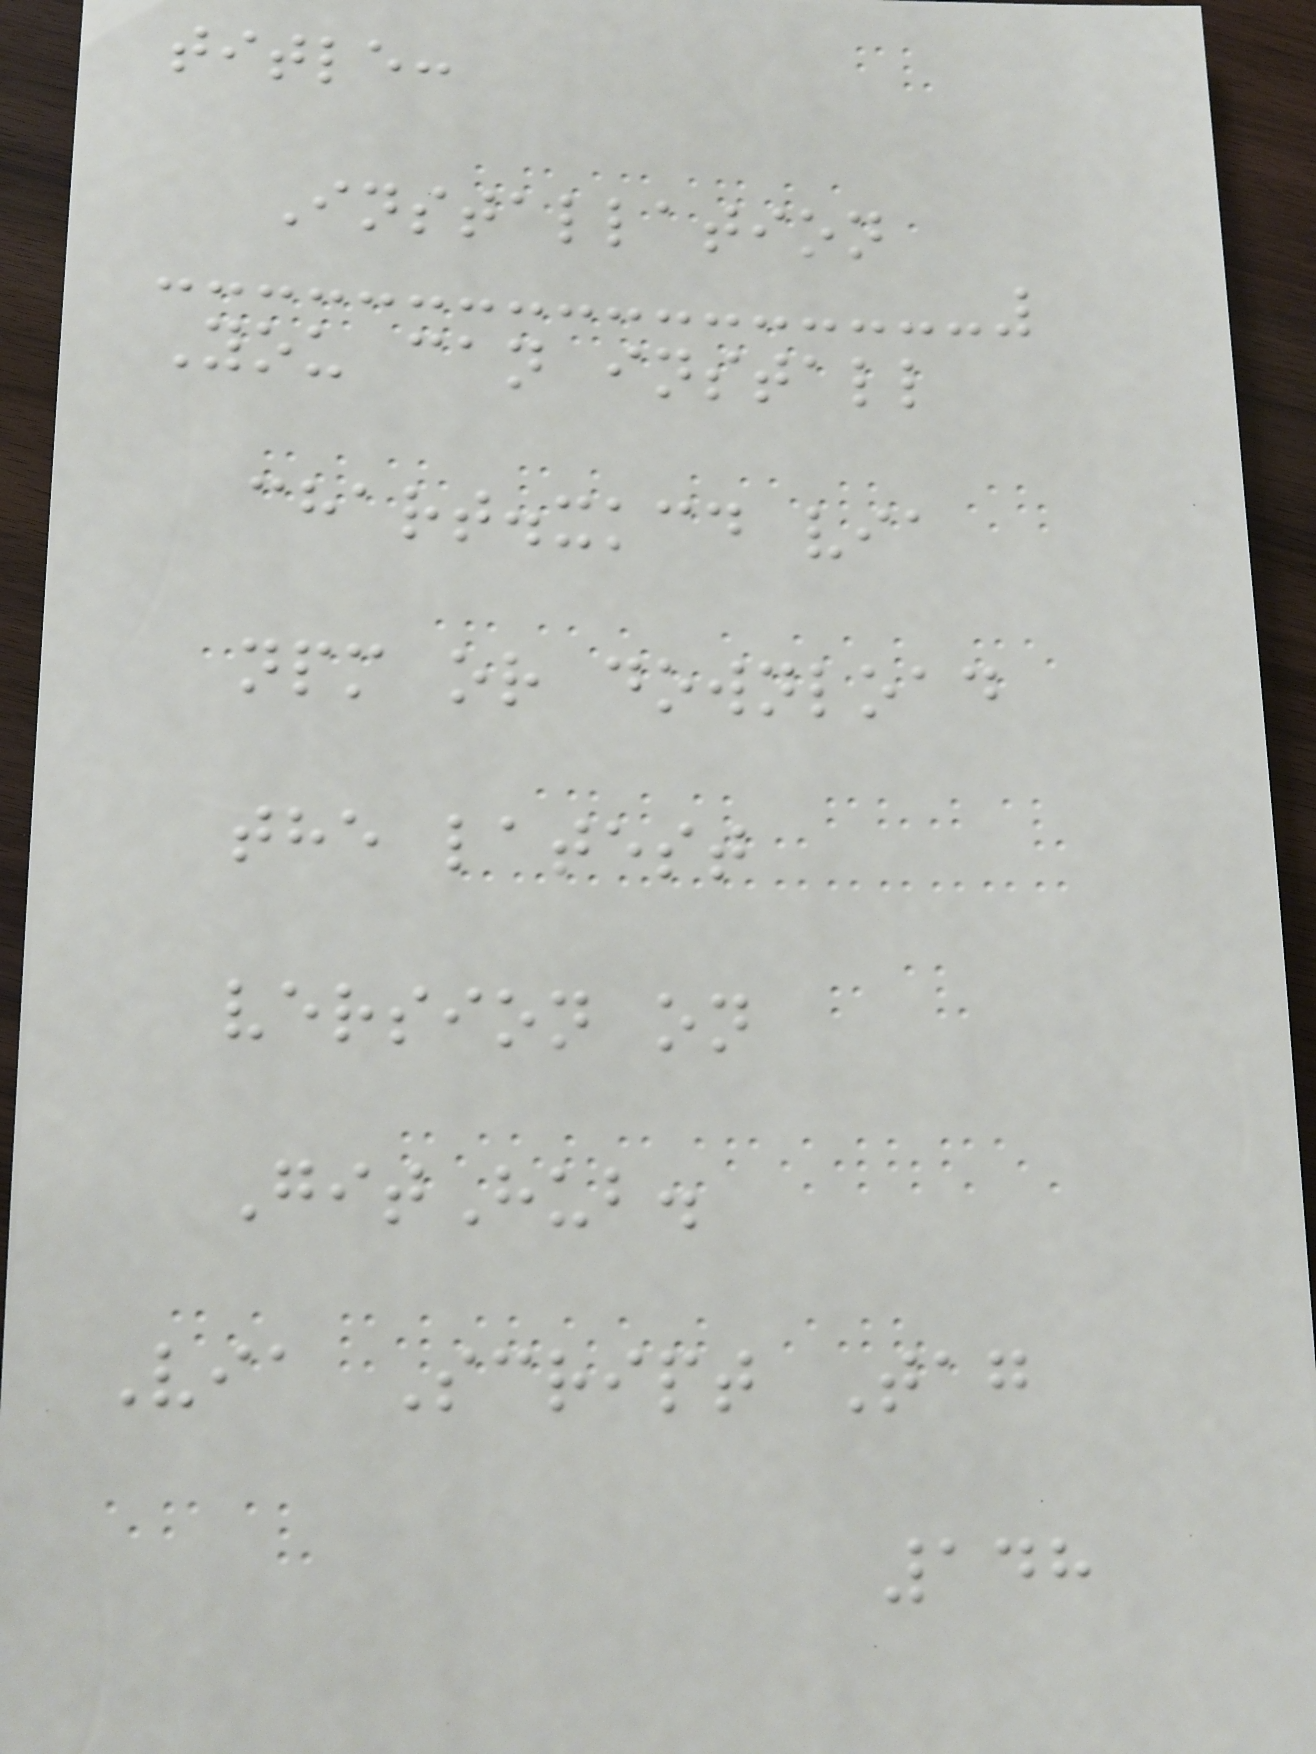title:
Installation
You can install
chart.xkcd via
npm or download
the latest
version on
GitHub.
Via Script Tag
148
